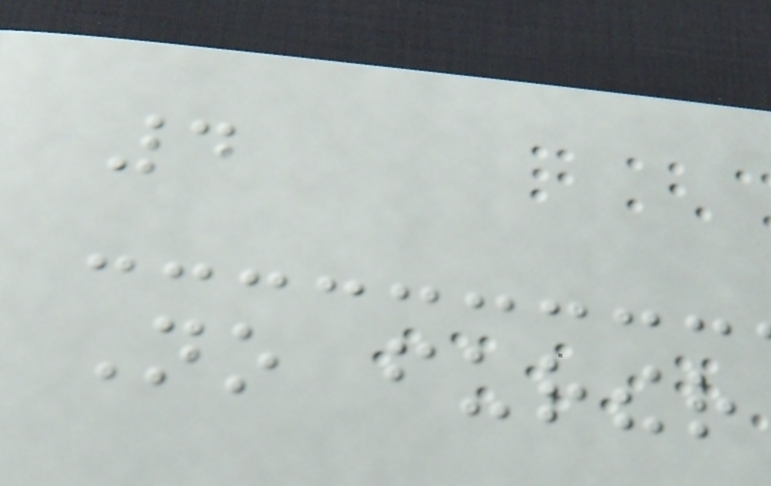4
No further
